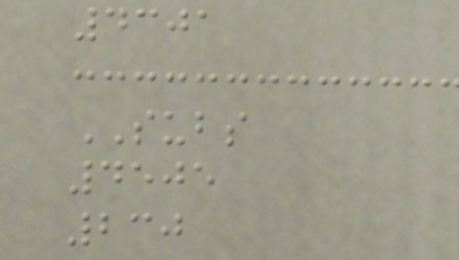4301
SUBS
4505
230
